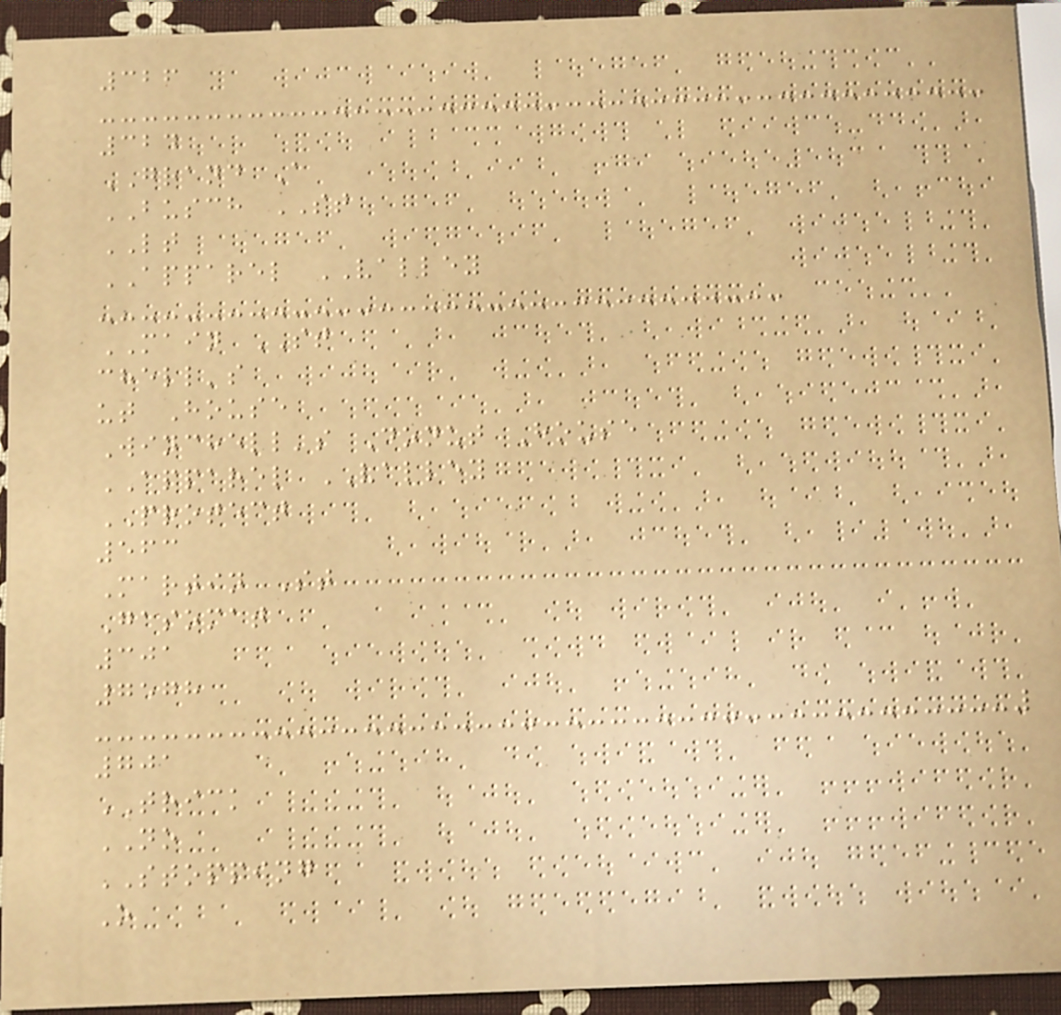326
324
GRAND A
BUSCH ST
LT
APPAREL VALLEY
MAIN ST
chell's
ut House
Winchell's Donut House
APPAREL VALLEY
PROTECT
563
Martin St
Gasomat
301
7578
701
TRICK
NO
STOPPING
O
